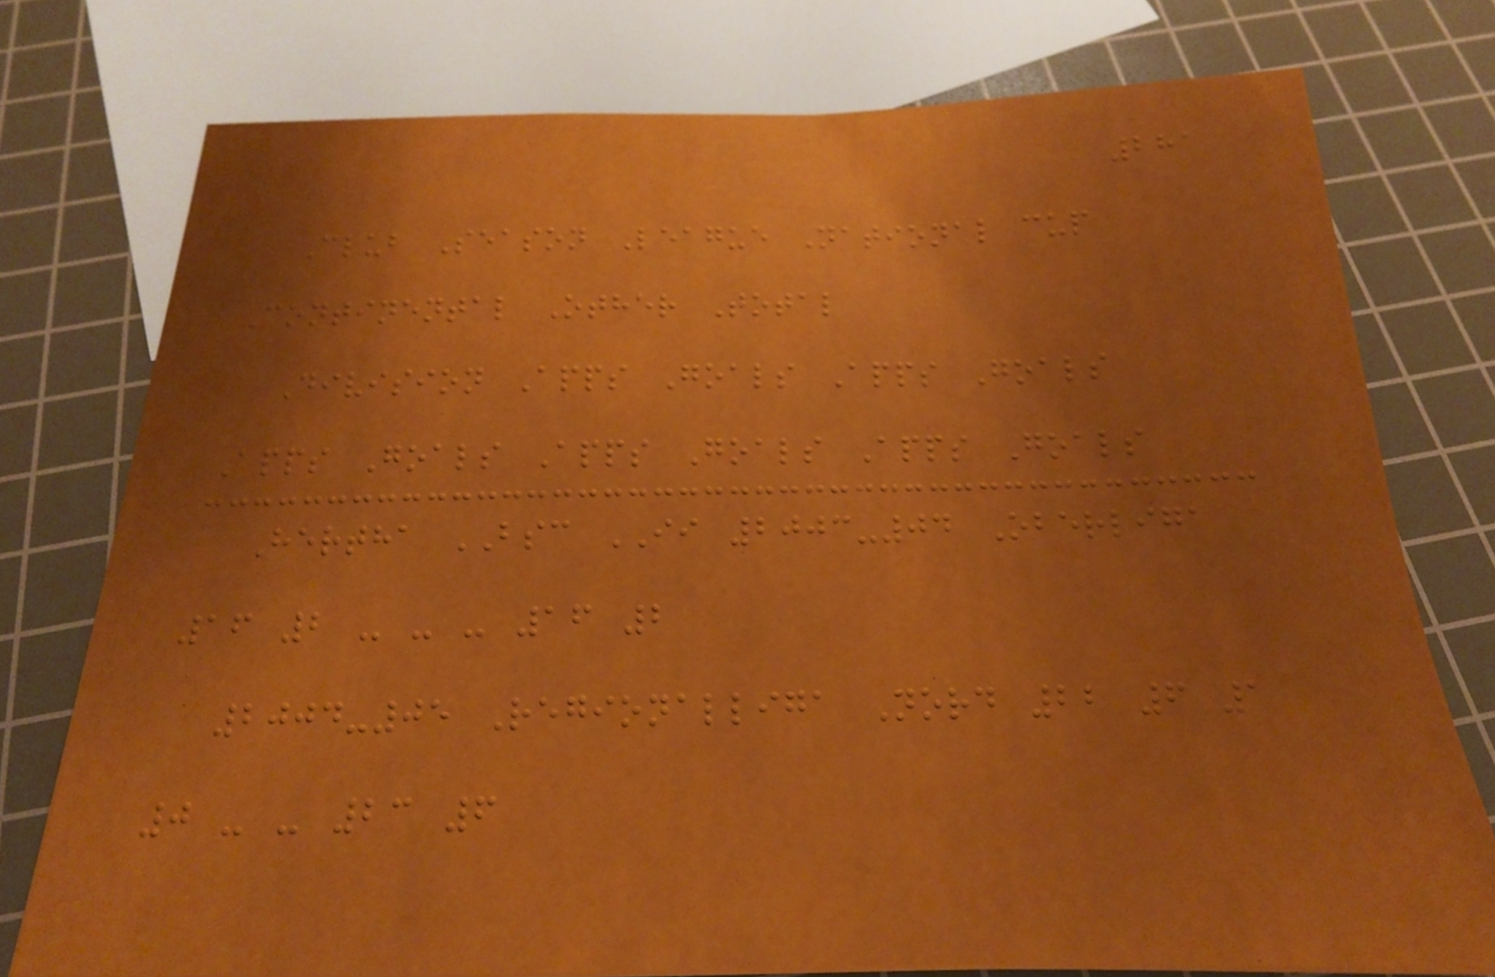281
Club Season League National cup
Continental Other Total
Division Apps Goals Apps Goals
Apps Goals Apps Goals Apps Goals
Hertha BSC II 2003-04 Oberliga
16 2 - - - 16 2
2004-05 Regionalliga Nord 22 6 1
0 - - 23 6
